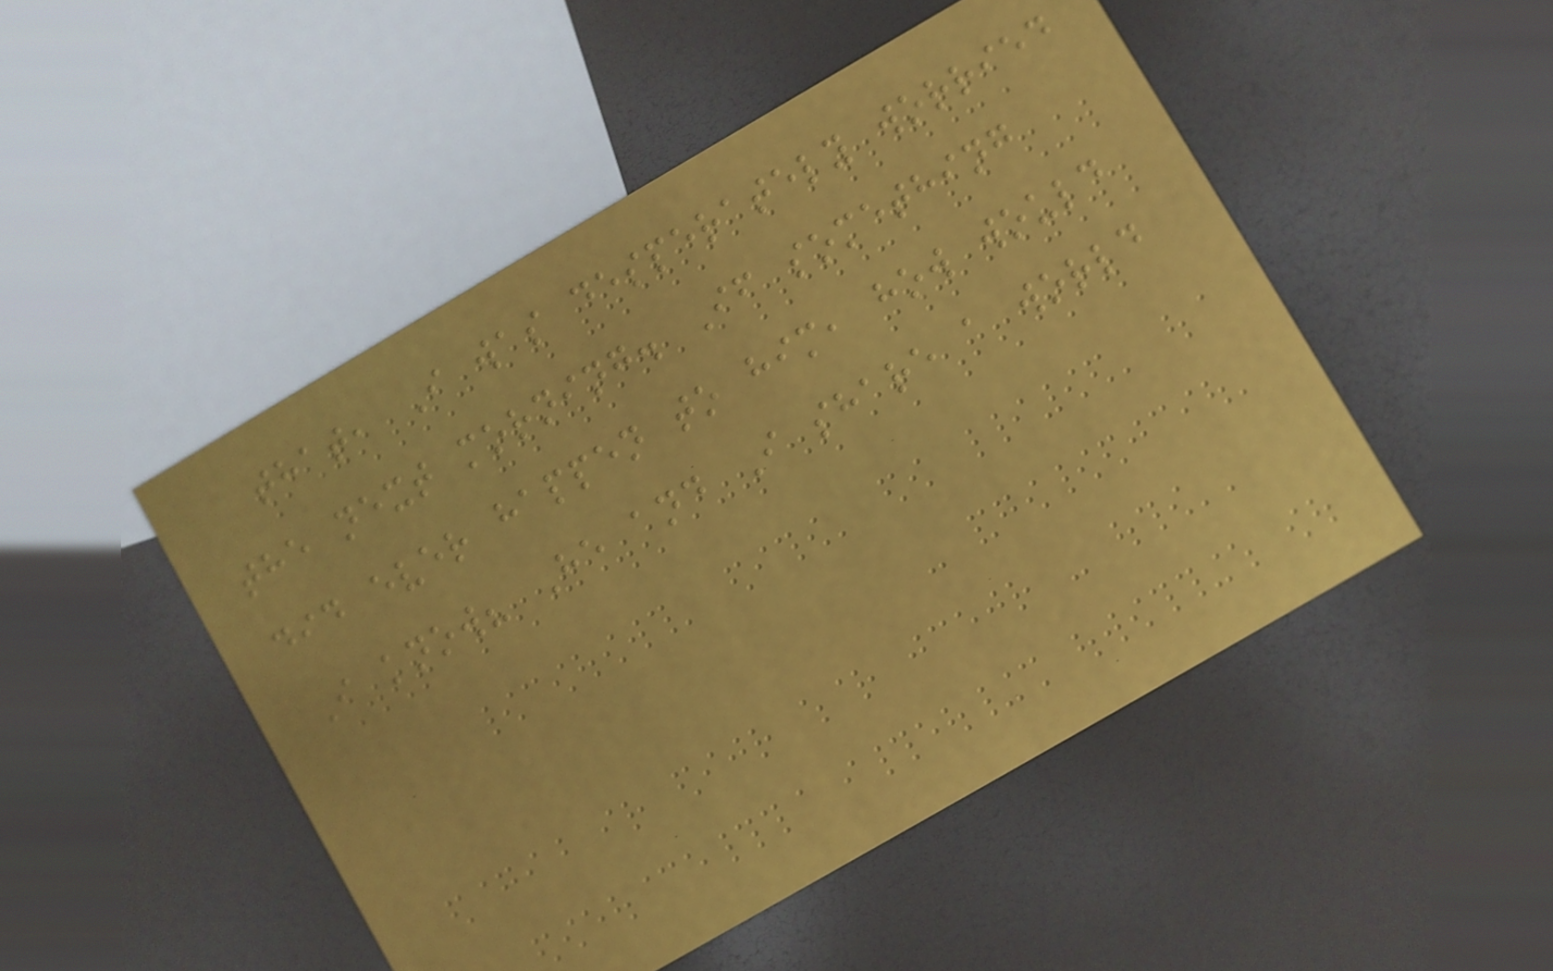that, I was desperately worried
the next morning. If something
did ever happen to him, how would
I know? He and I share a world
